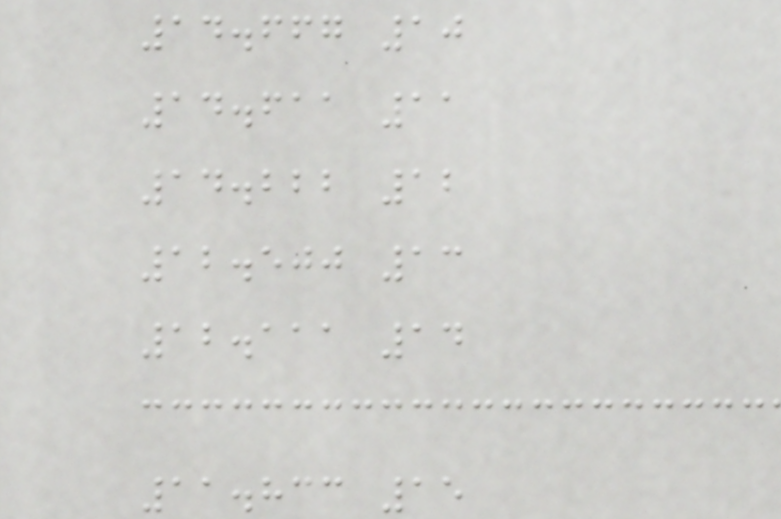14.667 10
14.611 11
14.222 12
12.500 13
12.111 14
11.833 15
